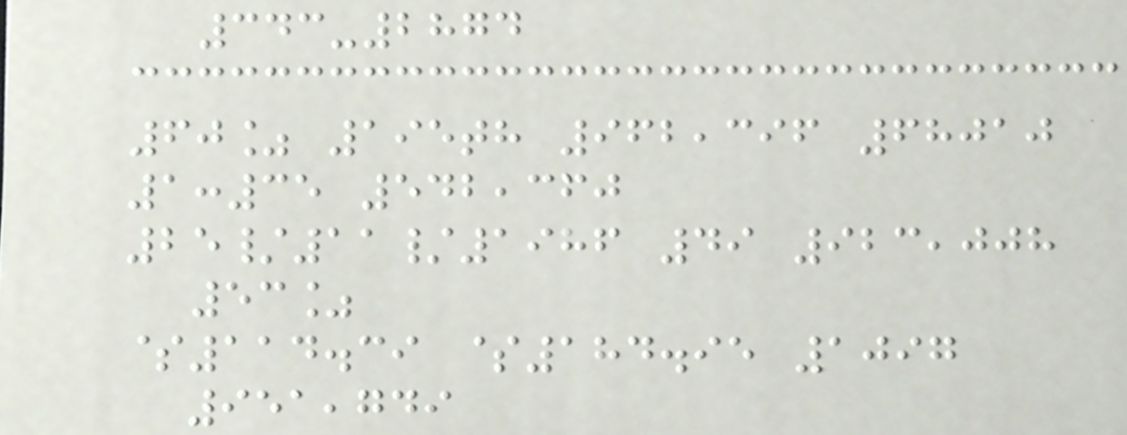343-2874
60% 195th 962,396 68010
1:35 542,360
25/11/1986 49 923,008
53%
$114.39 $184.95 1097
951,749
